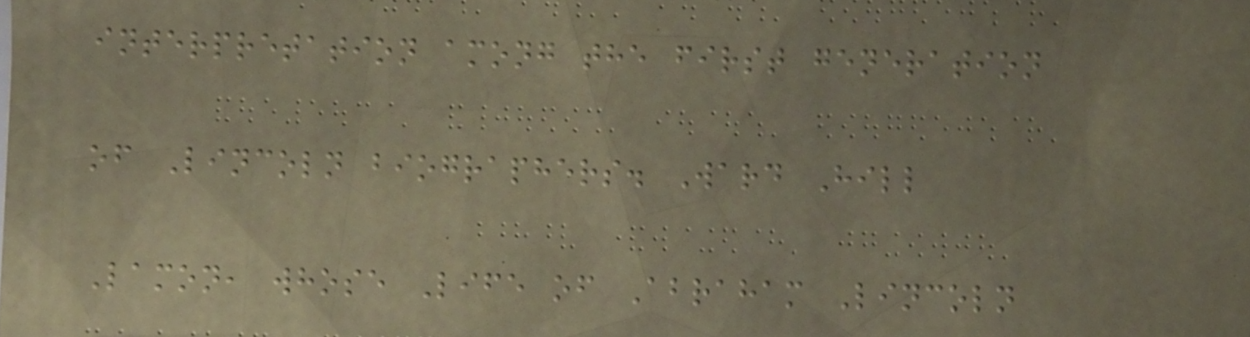interpretation among the first generation
of Lincoln biographers. Ward Hill
Lamon, whose Life of Abraham Lincoln
